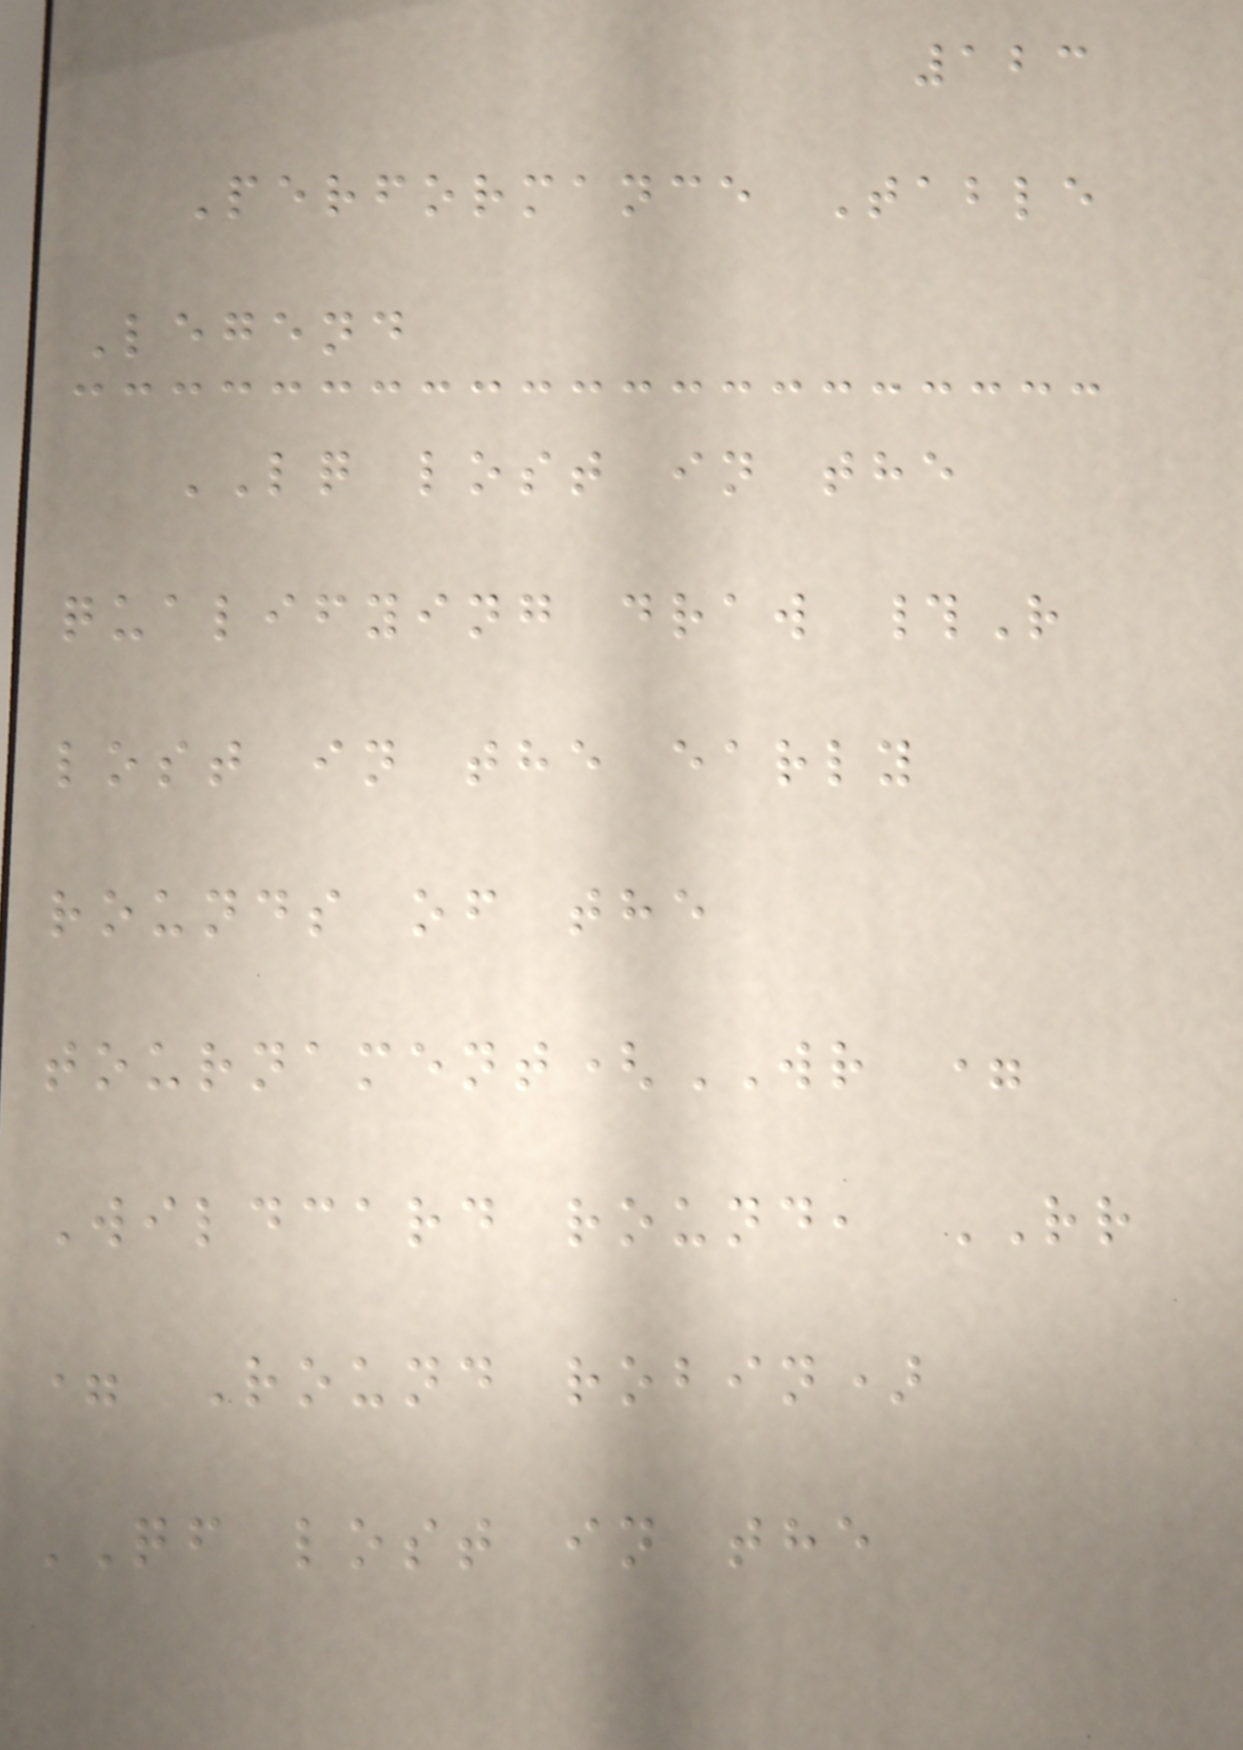123
Performance Table
Legend
LQ lost in the
qualifying draw #R
lost in the early
rounds of the
tournament(WR =
Wildcard round, RR
= Round robin)
QF lost in the
